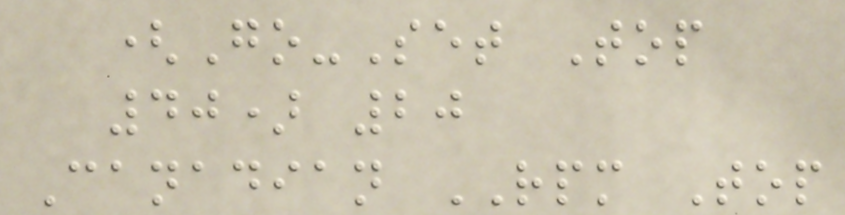(Go-Set Top
40) 20
Canadian RPM Top
